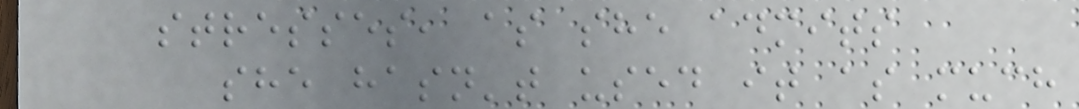stresses, as she admits
she hasn't used it as much
